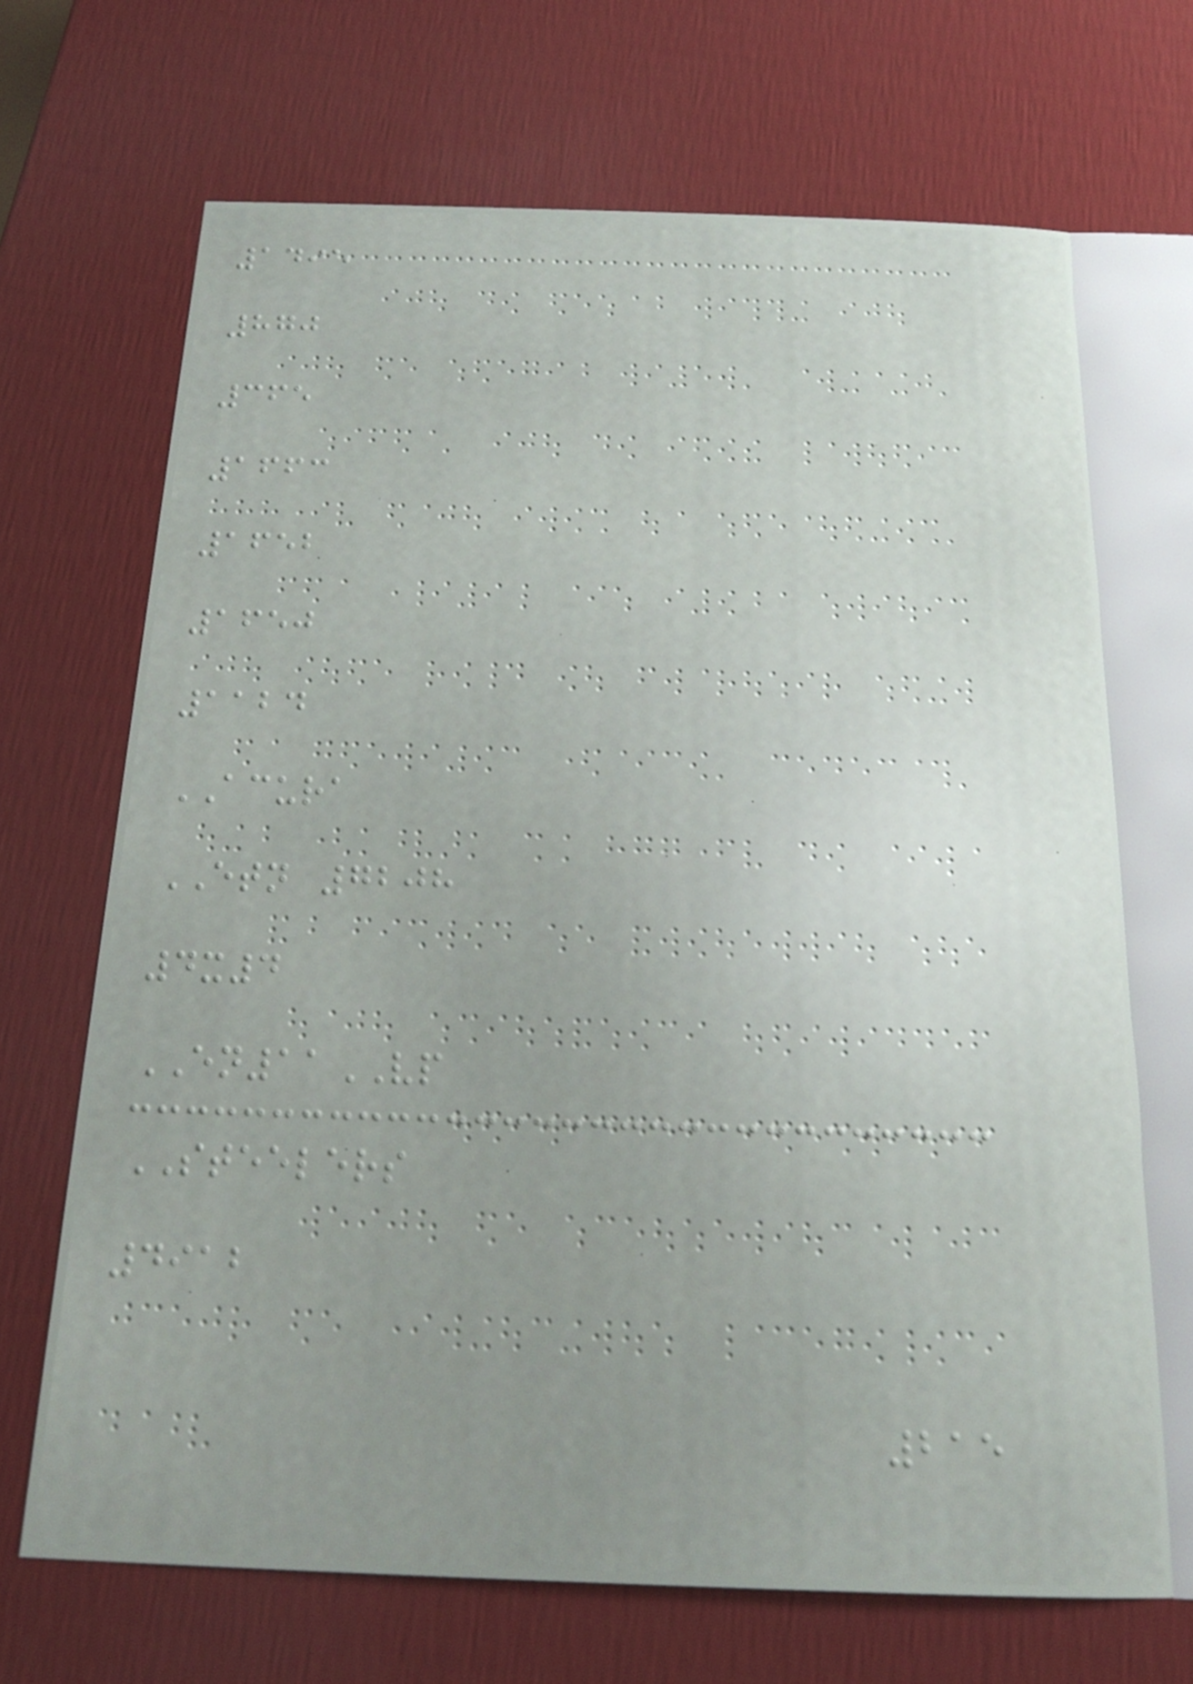1495
870
365
1663
1652
1650
1124
ACURA
ETN 7208
4x4
EN11VP
STEELERS
4912
215
